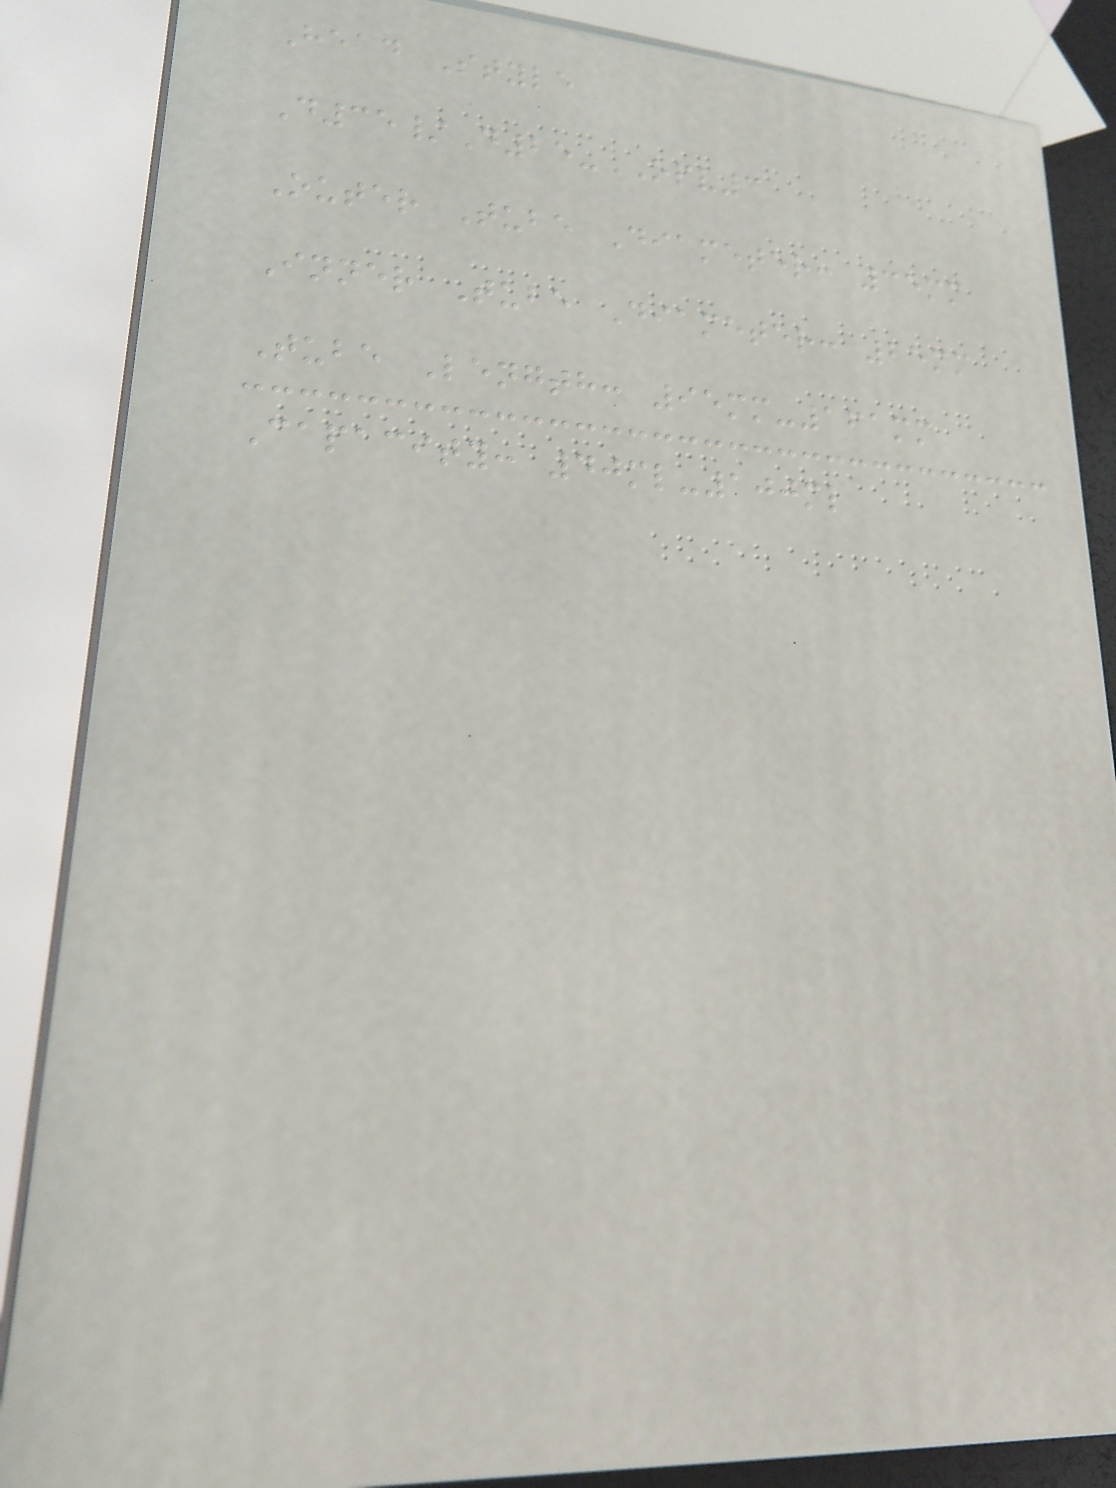Head Style
D35/D25-OPV3
Outer Tube Diameter: 35mm
Inner Tube Diameter: 25mm
Tube Length: 95mm-161mm
Capacity: 40ml-100ml
